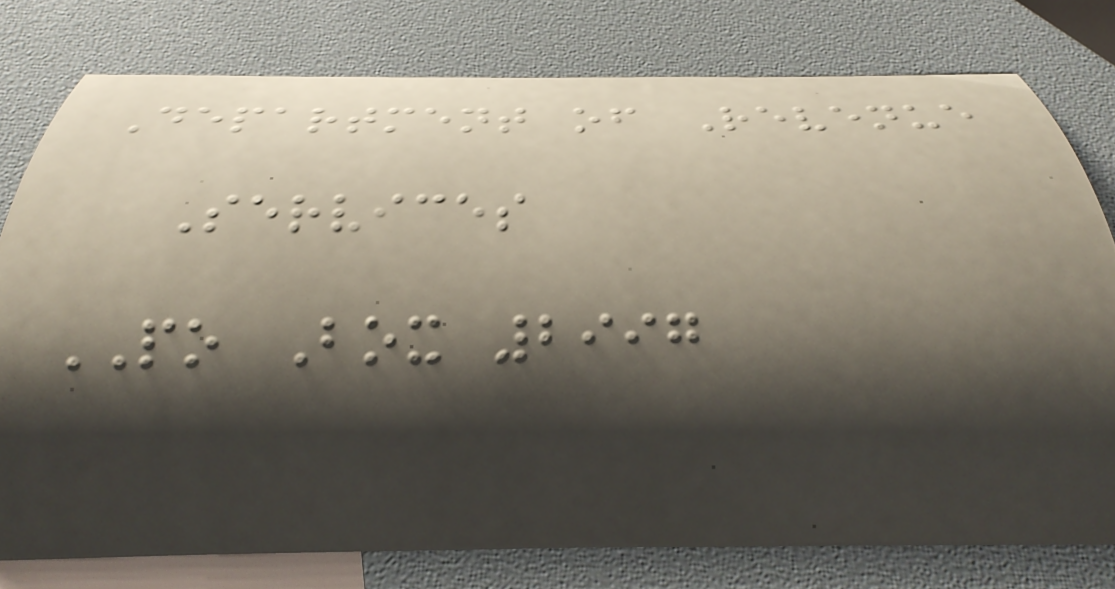Department of Revenue
Services
PO Box 2997
